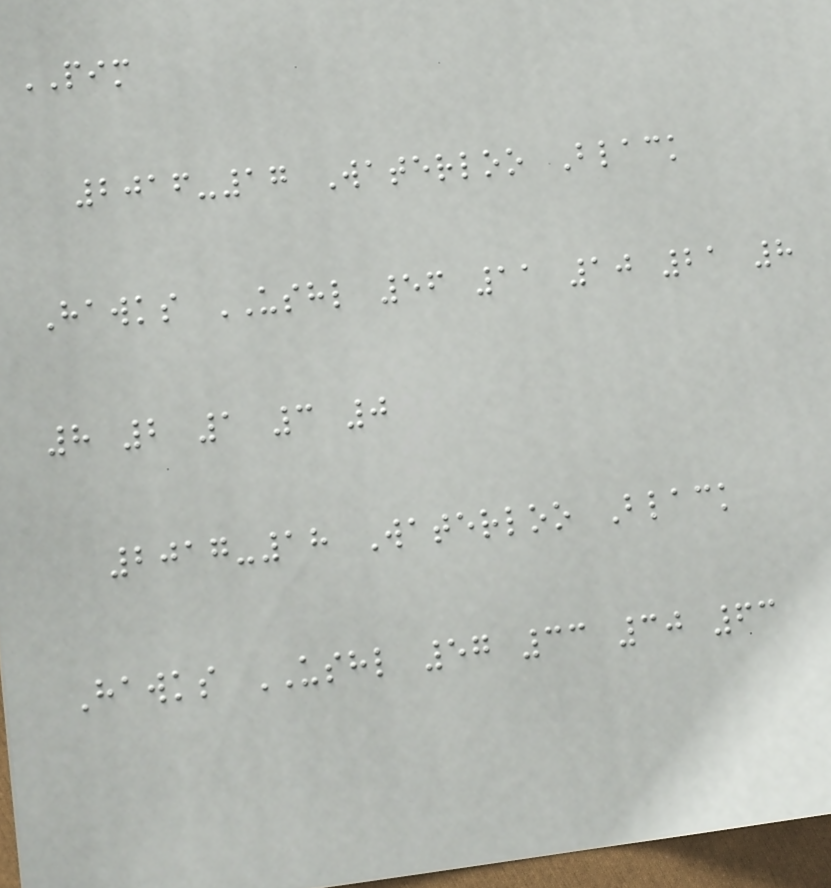PIM
2016-17 Waterloo Black
Hawks USHL 56 11 10 21 8
8 2 1 3 0
2017-18 Waterloo Black
Hawks USHL 57 33 30 63
